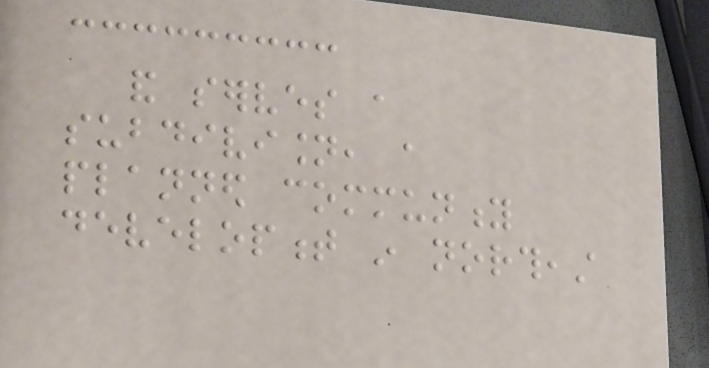and serves a
subdivision, a
planned community
development in northeast
